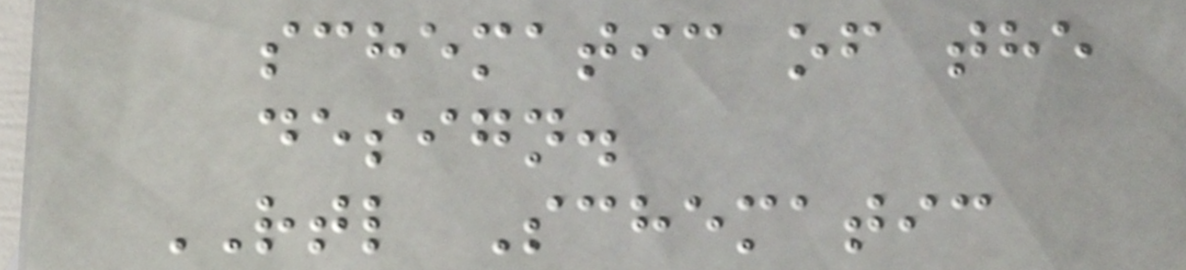schematic of the
design.
RTL Schematic
